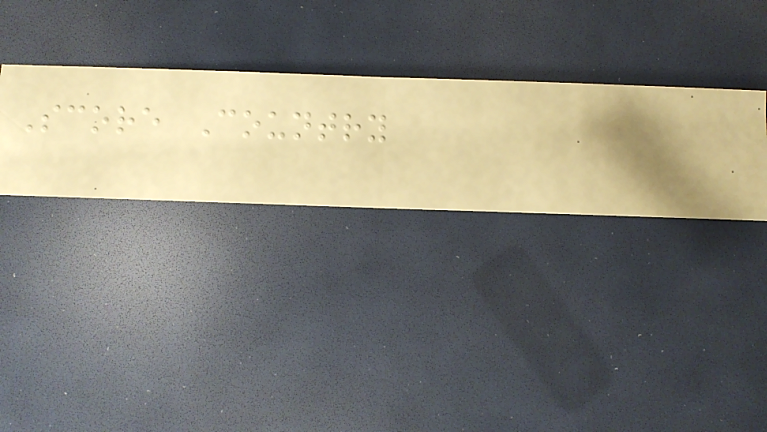Score Country
